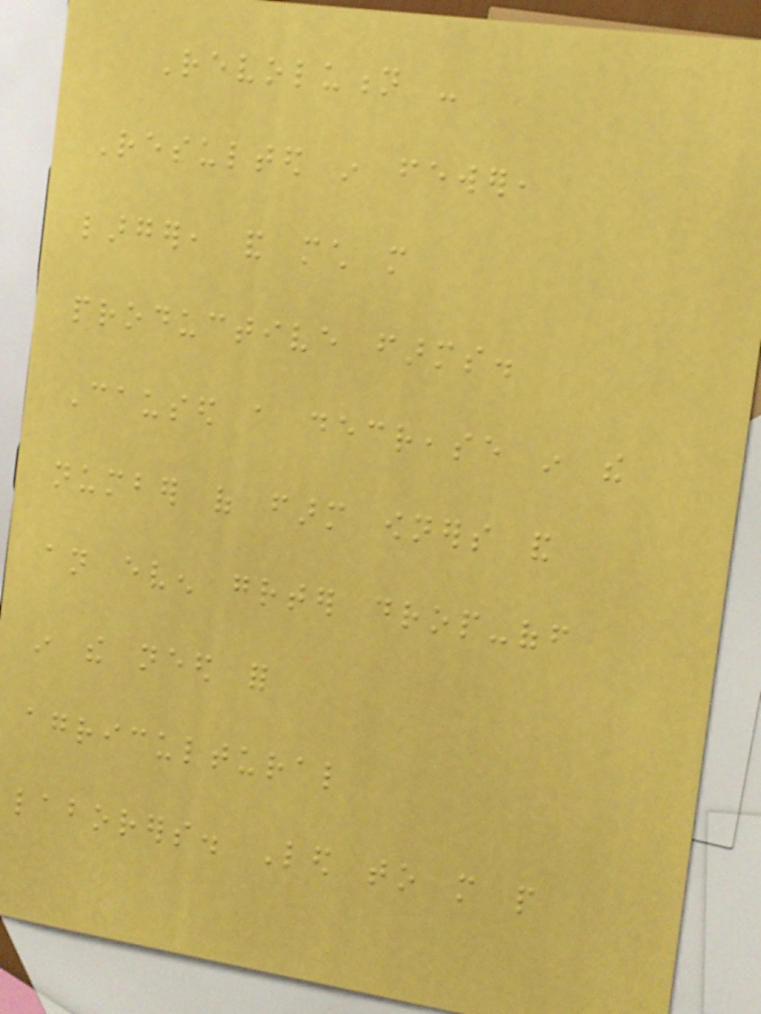Revolution -
Resulted in fewer,
larger, and much more
productive farms.
Caused a decrease in the
number of farm owners and
an even greater drop-off
in the need for
agricultural
laborers. Led to more people
